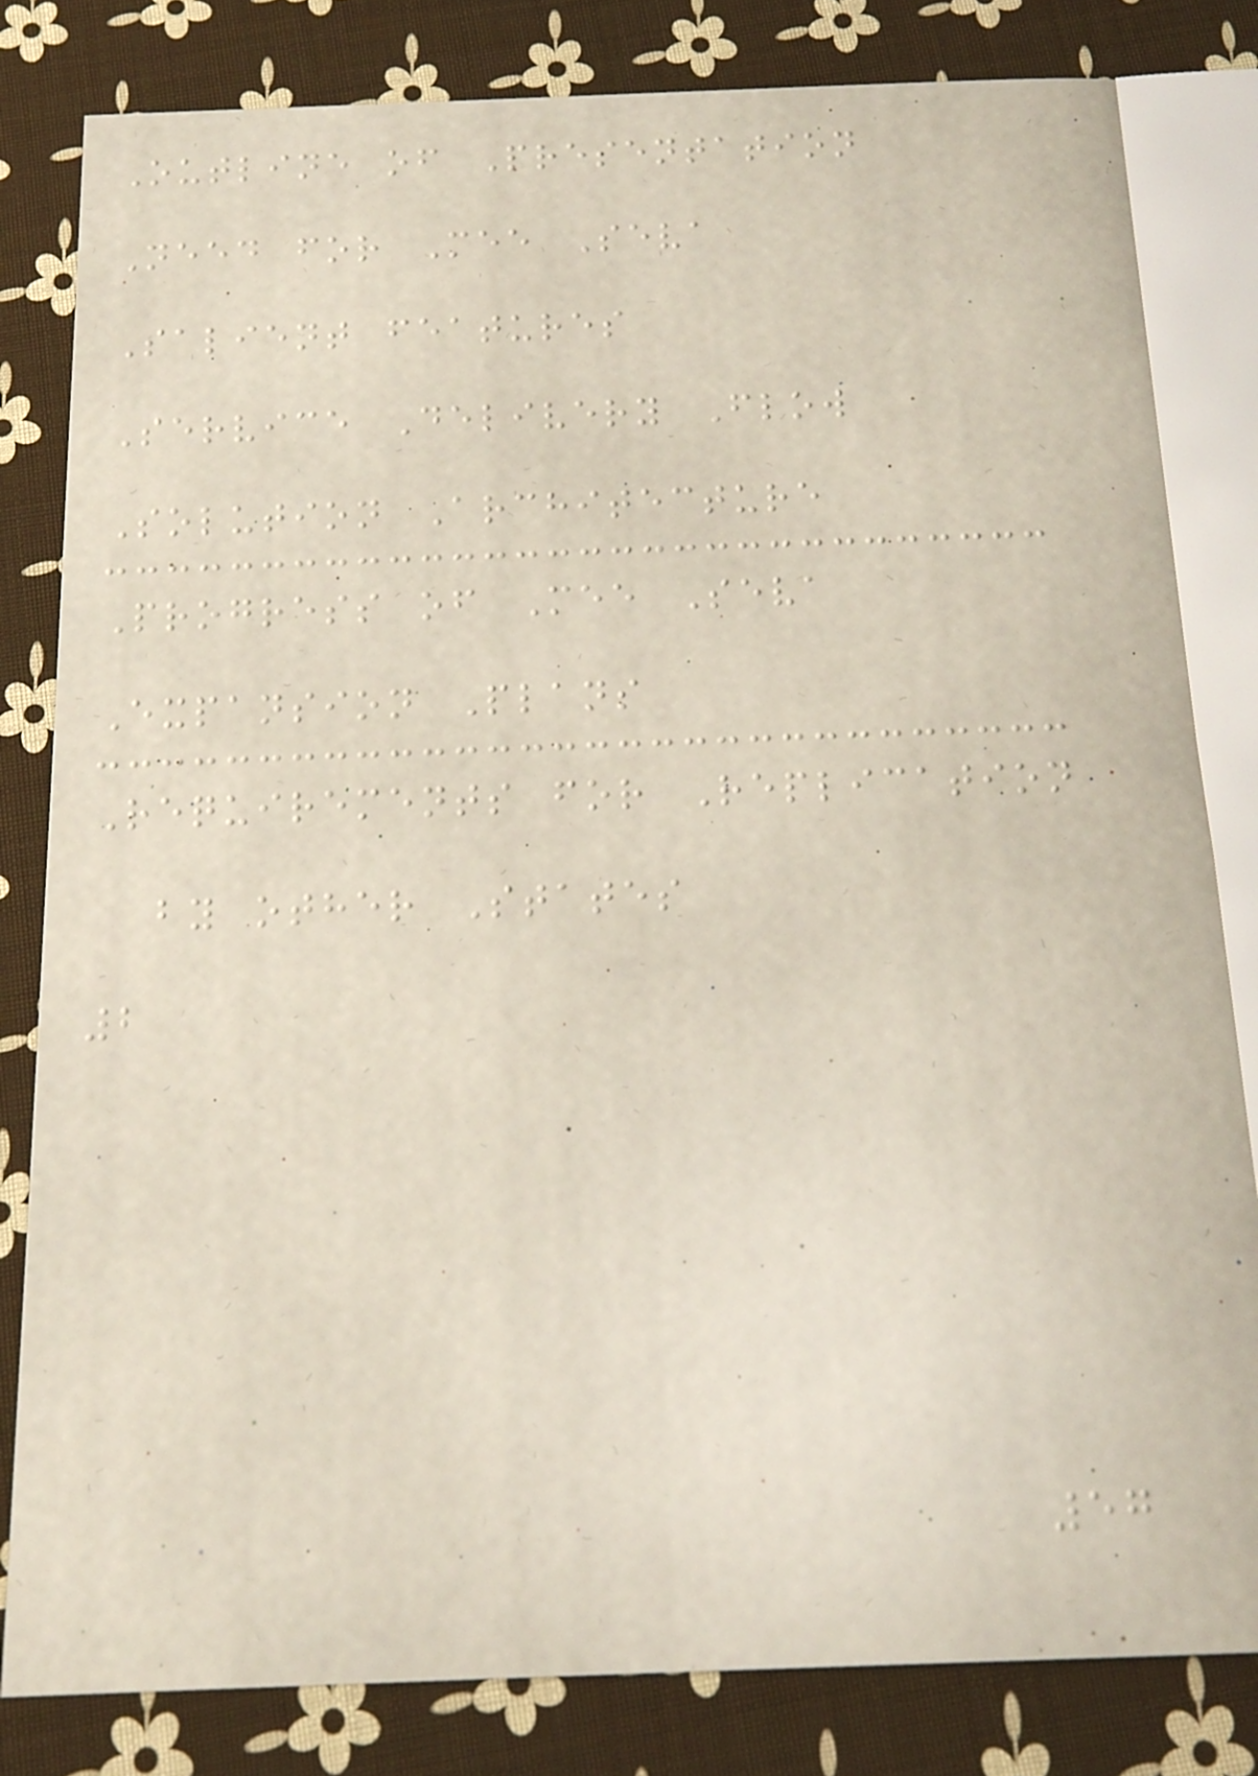Outline of Presentation
Need for Mee Seva
Salient features
Service Delivery Flow
Solution Architecture
Progress of Mee Seva
Expansion Plans
Requirements for Replication
by other States
2
57
